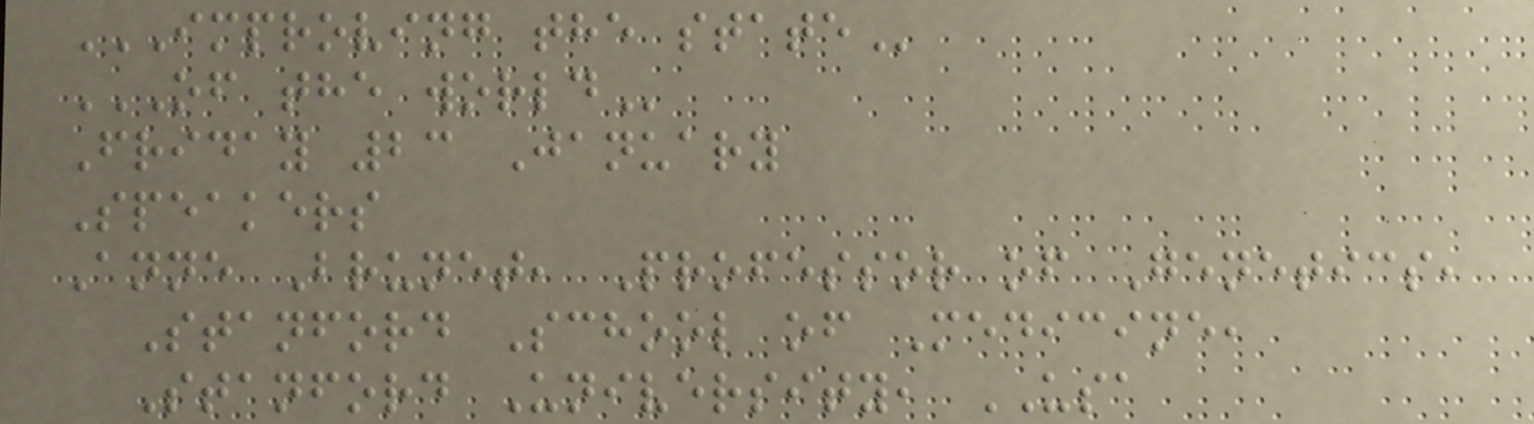IMPROVING THE STATE
OF THE WORLD
Friday 23 January
Speakers
Anne Brunet, Professor of Genetics,
Stanford School of Medicine,
Stanford University, USA
